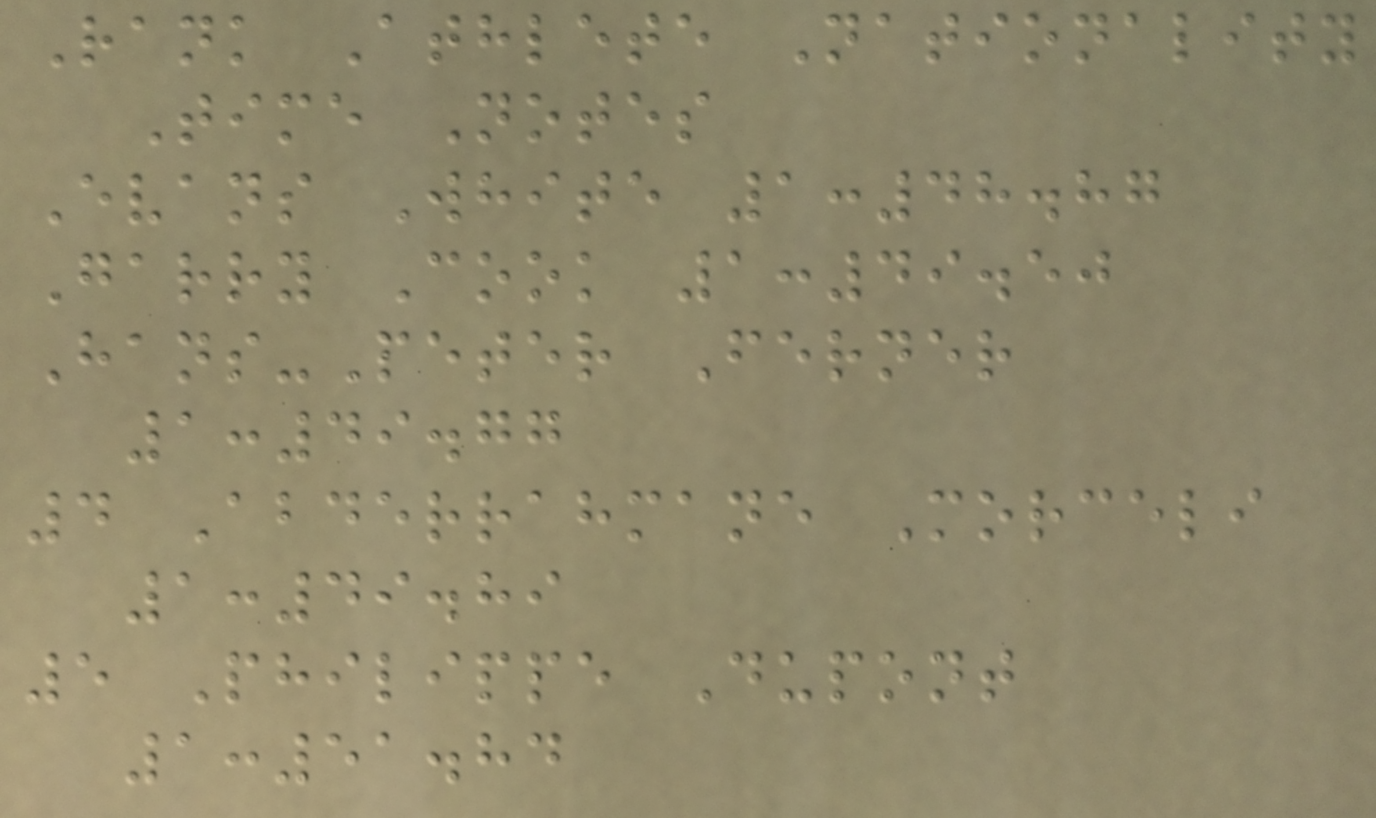Rank Athlete Nationality
Time Notes
Evans White 1:48.87
Garry Cook 1:49.50
Hans-Peter Ferner
1:49.77
4 Abderrahmane Morceli
1:49.89
5 Philippe Dupont
1:51.84
